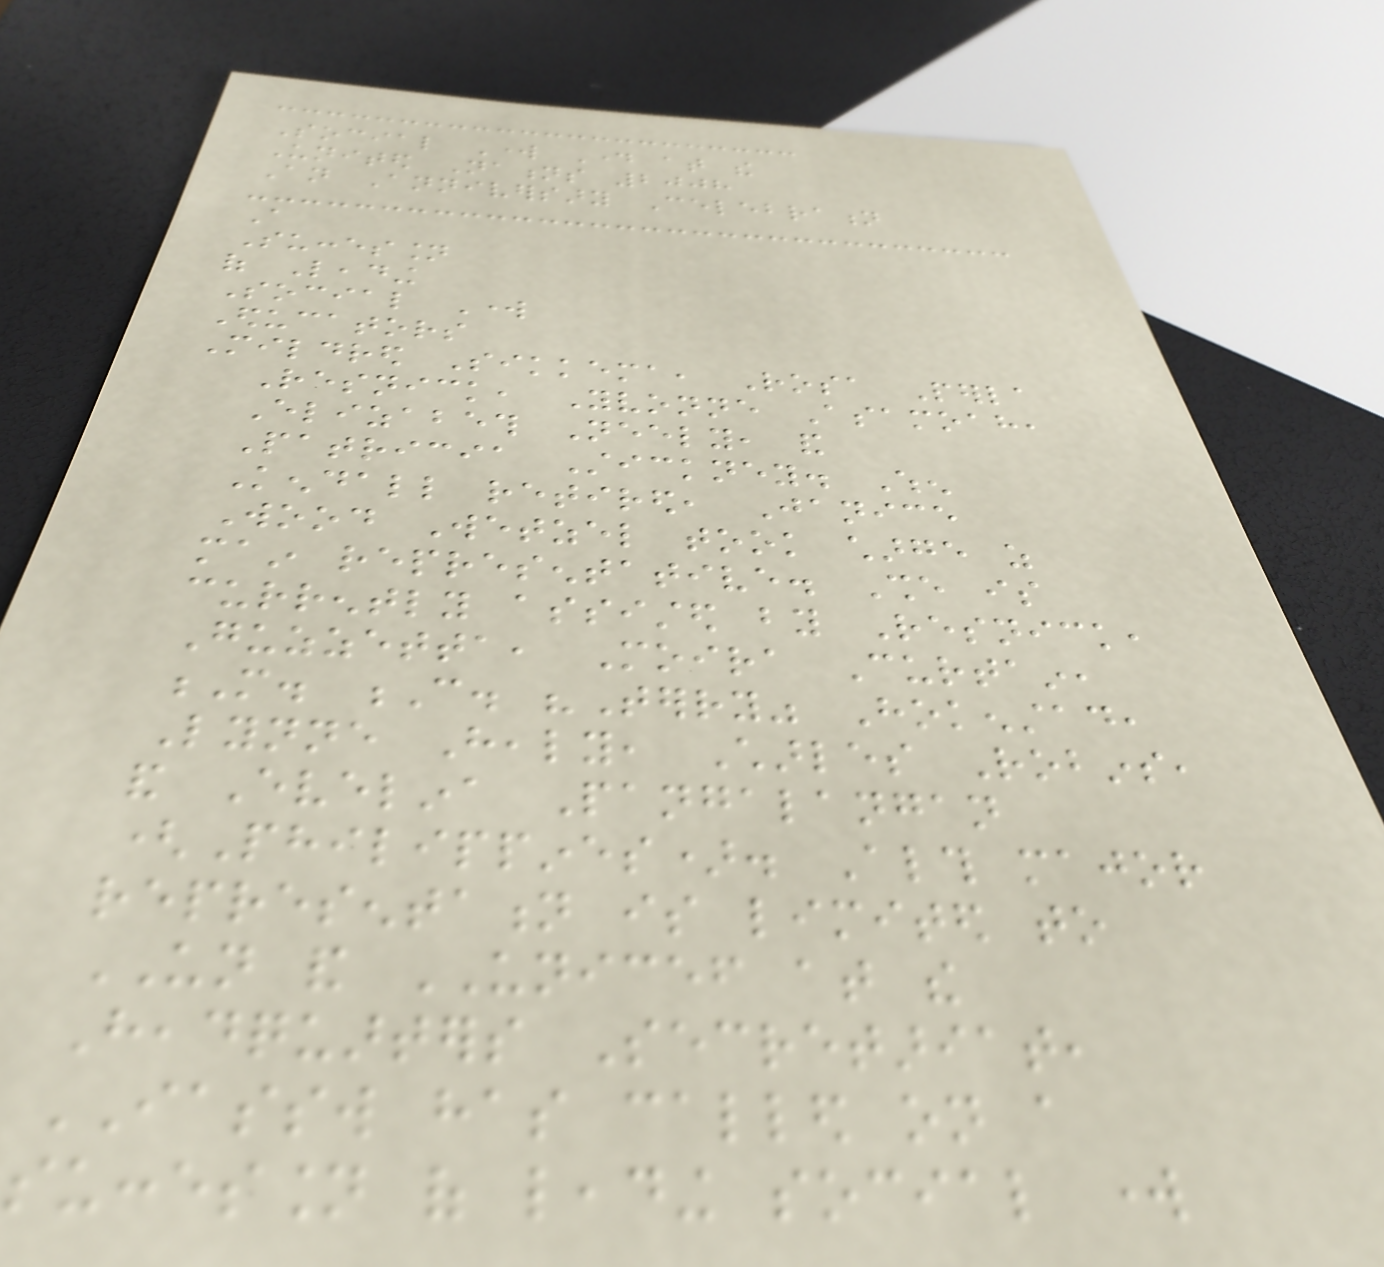Social Work Day at the
United Nations 2008
An Anniversary Celebration
A
Succession
of Leading
Social Work
Educators
Mildred Sikkema, Rosa Perla
Resnick, Yvonne Asamoah,
Elizabeth Neely, and
Patricia Stickney. When
Kendall retired, Janice
Wood Wetzel took charge as
main representative. She is
currently assisted by Resnick,
Guzzetta, Moira Curtain,
M. C. "Terry" Hokenstad,
Lynne Healy, Charles Robins,
and Evelina Pangalangan
(Philippines). Although major
representation is limited to
UN and UNICEF at the
Headquarters Secretariat,
IASSW has called on a
succession of leading social work
